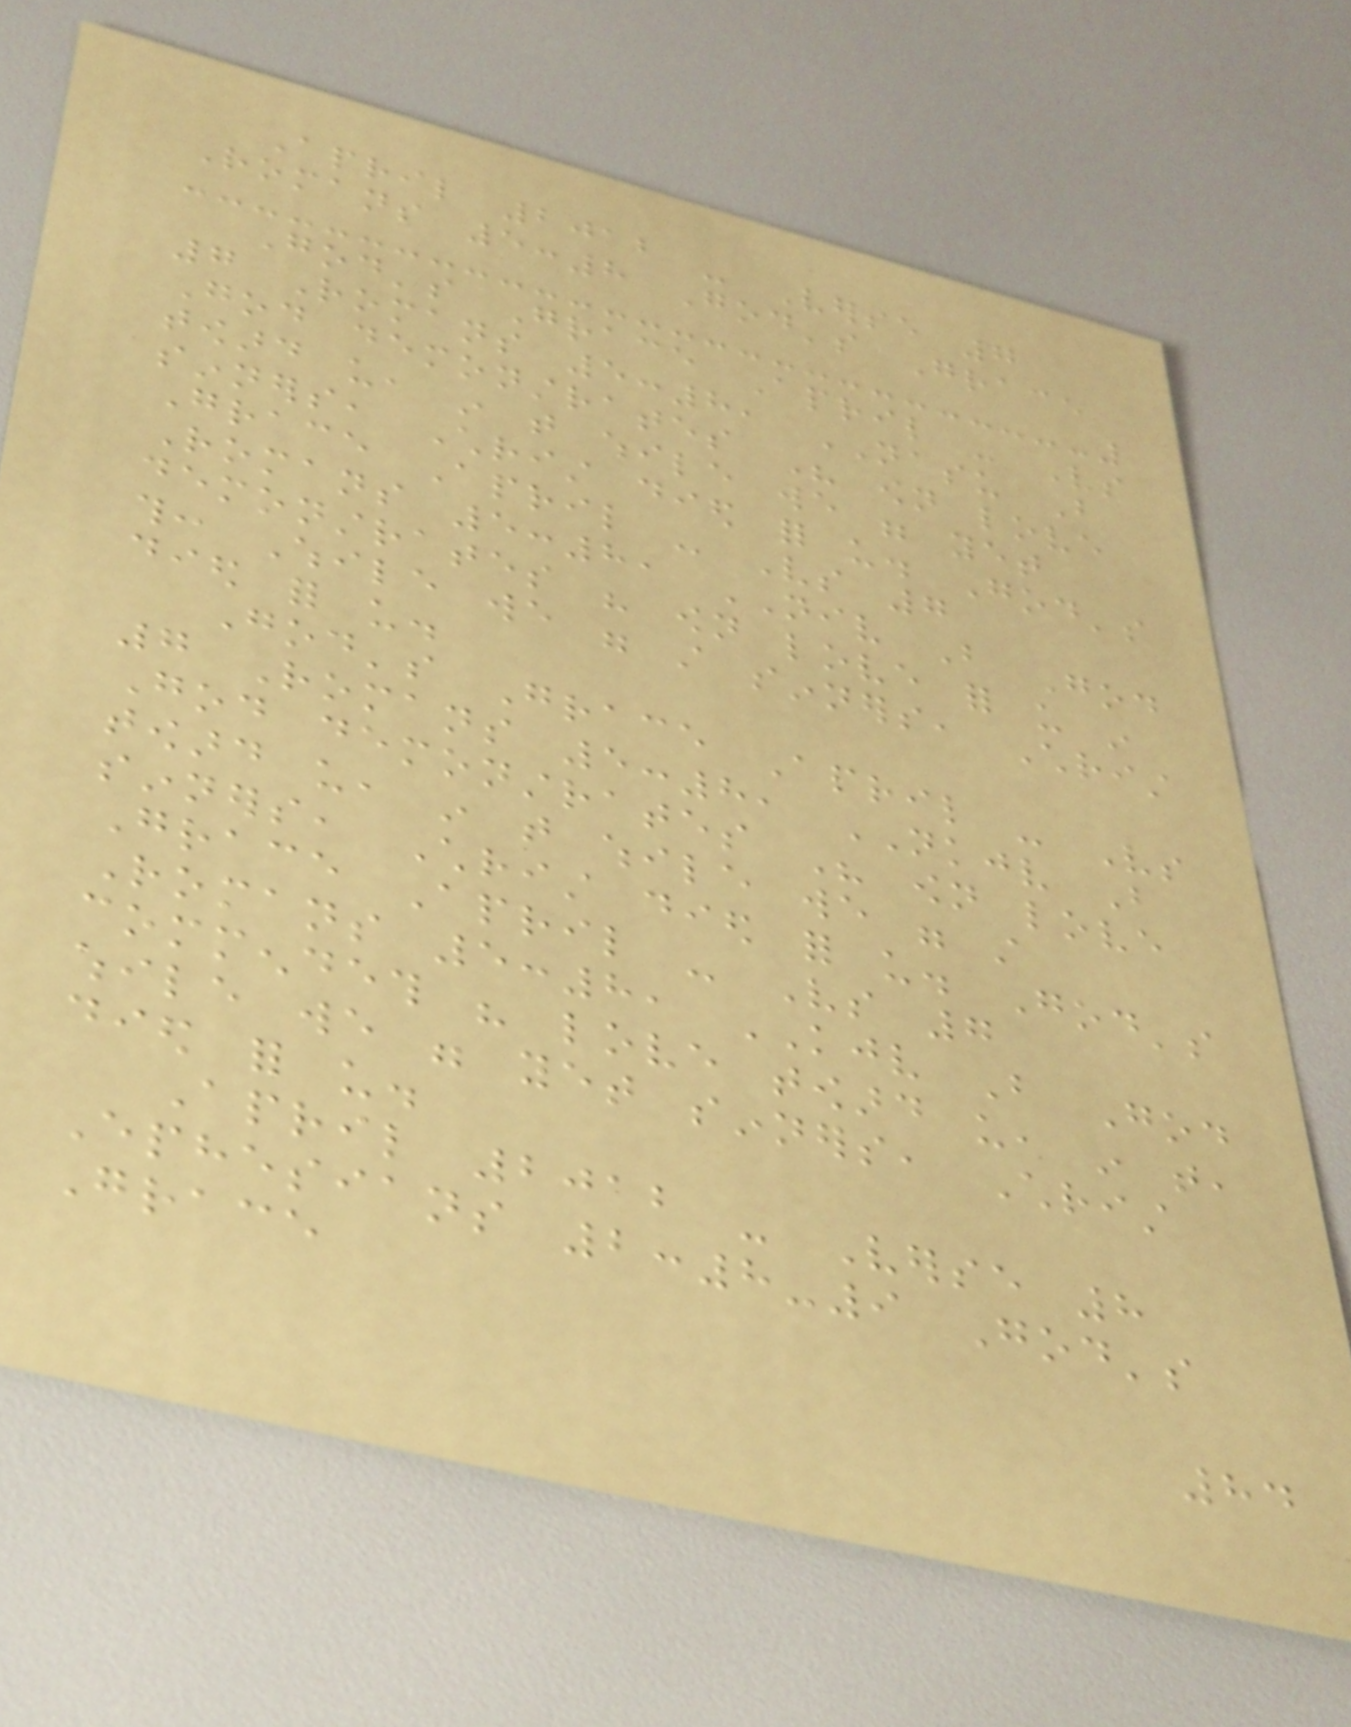April 2012 - Verse 7
Romans 5:8 God's Grace
God's Grace April - Vs
7 Romans 5:8, NASU But
God demonstrates His own love
toward us, in that while we were yet
sinners, Christ died for us. God's
Grace April - Vs 7
Romans 5:8, NIV But God
demonstrates his own love for us in
this: While we were still sinners, Christ
died for us.
God's Grace April - Vs
7 Romans 5:8, NKJV But
God demonstrates His own love
toward us, in that while we were still
sinners, Christ died for us. God's
Grace April - Vs 7
Romans 5:8, KJV But God
commendeth his love toward us, in that,
while we were yet sinners, Christ
died for us.
April 2012 - Verse 8
Ephesians 2:8-9 God's
Grace
84
